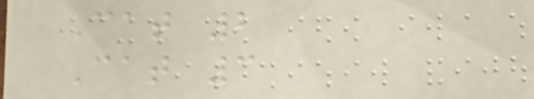Cat 2
Cat 3
